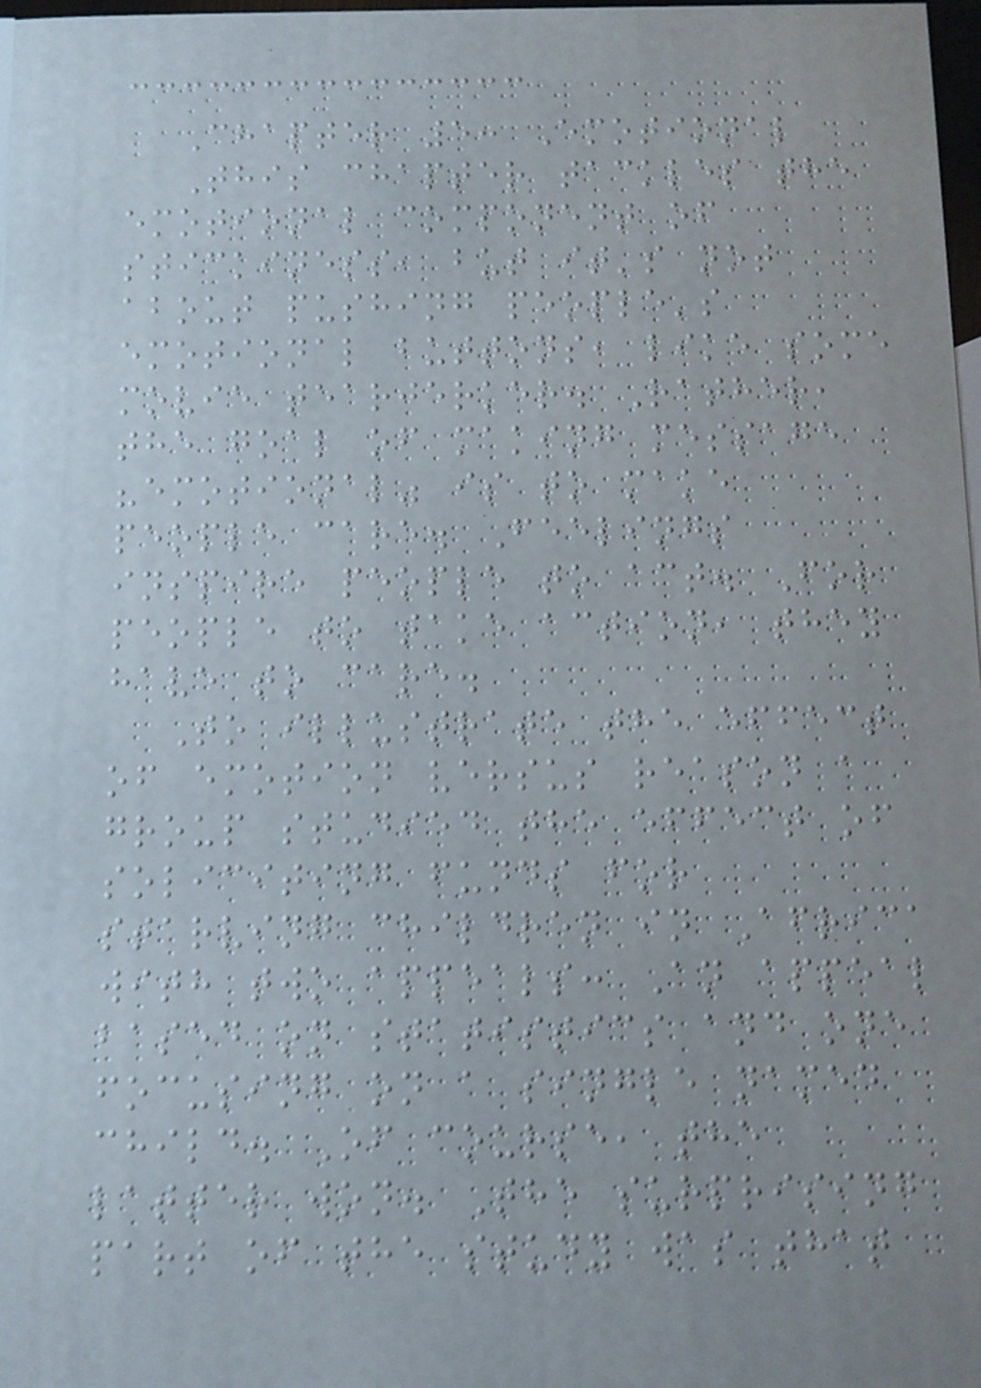Chapter 5: Emotional
This chapter tackles the
emotional component of
stickiness, but it's not
about pushing people's
emotional buttons, like some
movie tearjerker. Rather,
the goal of making message
"emotional" is to make
people care. Feelings
inspire people to act. For
people to take action, they
have to care.
To illustrate the effect
of emotion versus reason a
group studied the effect of
soliciting funds for
starving children in Africa
with two appeals: An appeal
based on statistics and one
focusing on a single named
child. Of course, the
latter won. The surprising
part of the study was that
